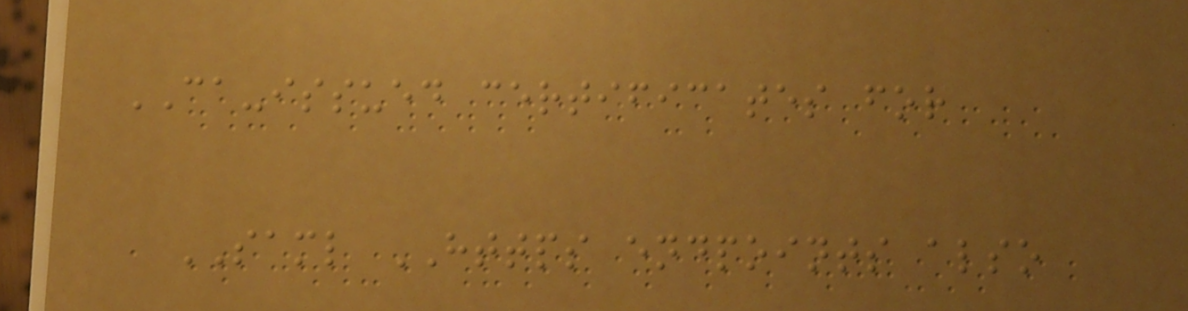CA-issued certificates for
SAML HTTPS endpoints also
